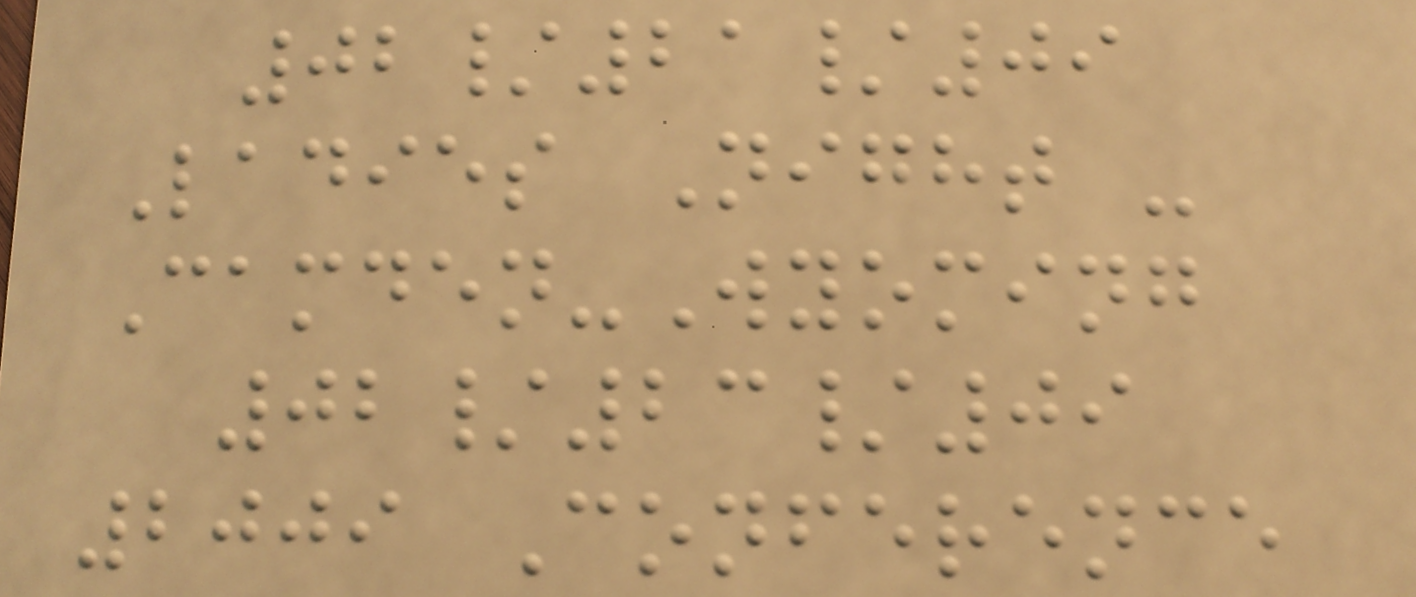02/21/09
Ladies Night -
Camden-Wyoming
02/23/09
2009 Conference
